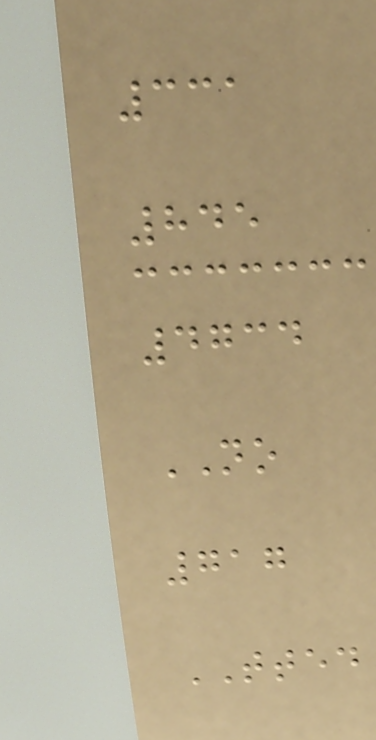331
845
4734
NO
717
TTED
